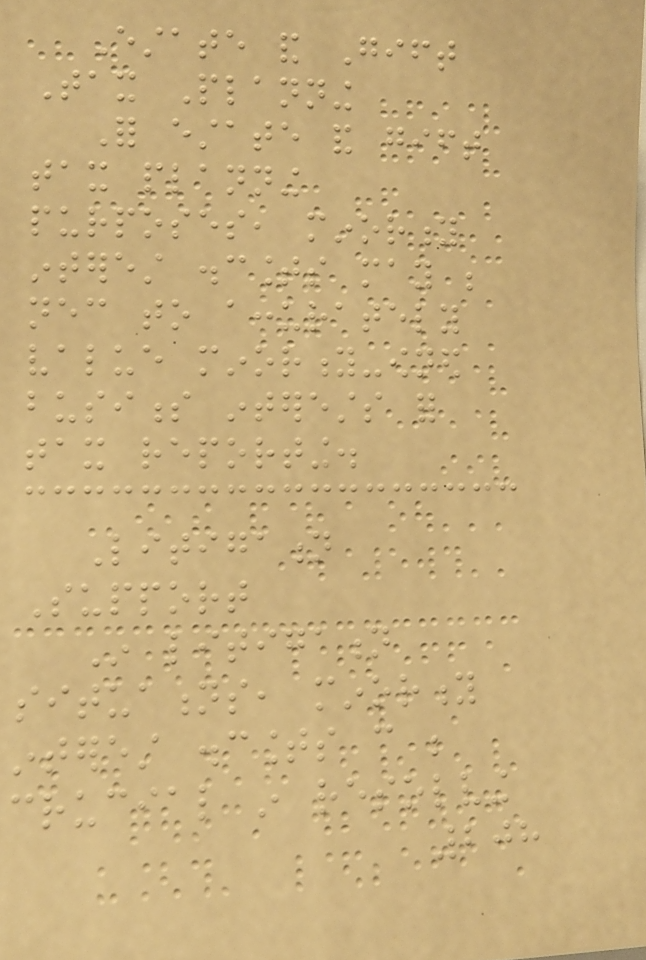Estate and Gift
Tax Planning
For estate and gift
tax planning
purposes, minority
interest discounts may be
necessary to accurately
value minority-owned
business interests for
tax reporting.
Litigation
Support
In litigation
situations, minority
interest discounts can be
crucial in resolving
208
